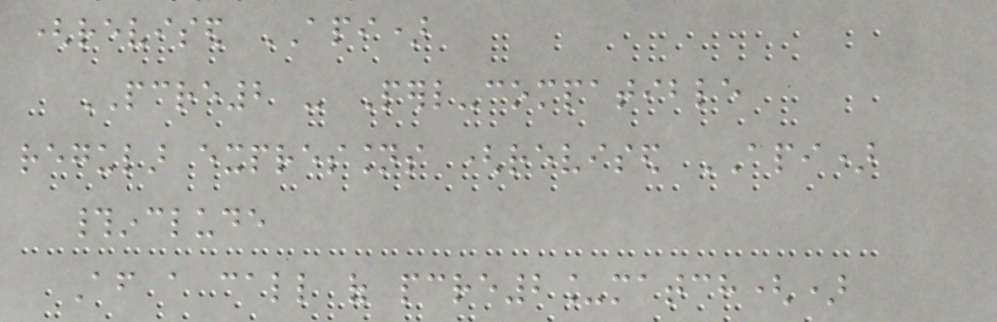(revised API)
PCRE2 - Perl-compatible
regular expressions (revised API)
#include
After a call of pcre2_match()
